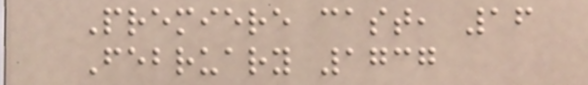Premiere cast, 16
February 1737
